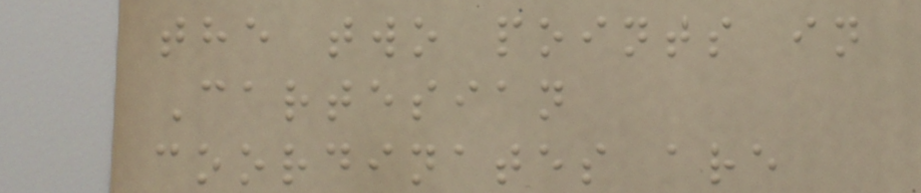the two points in
Cartesian
coordinates are
